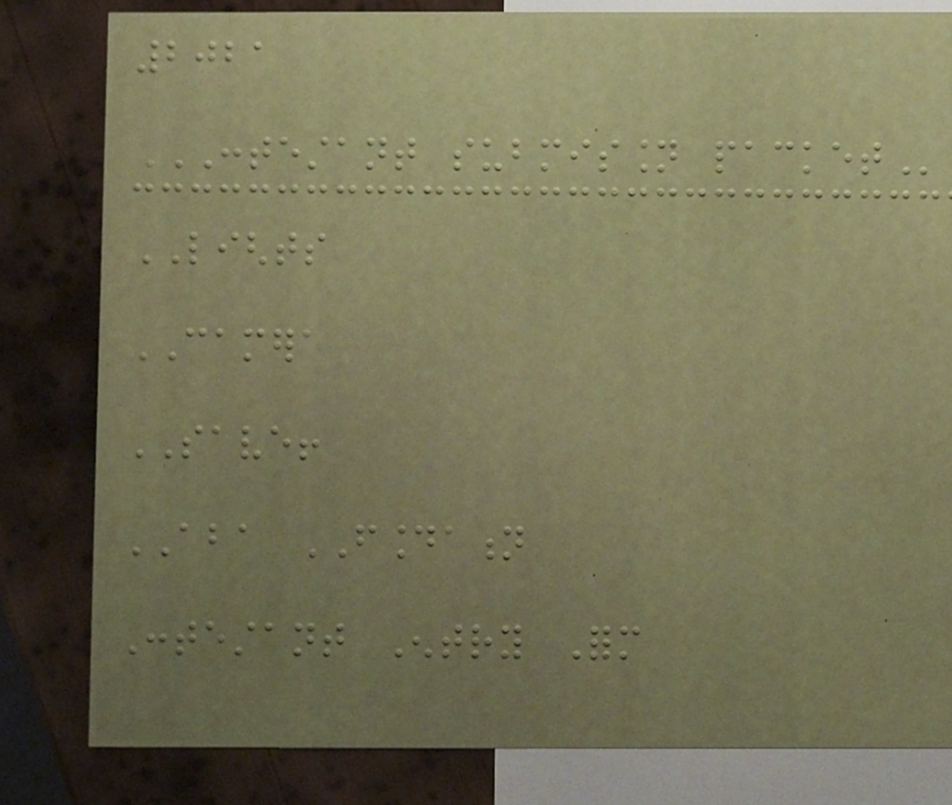2021
CONTESTANT SUBMISSION PACKET
LIGHTS
CAMERA
SAVE!
ABA FOUNDATION
Contestant Entry Form
